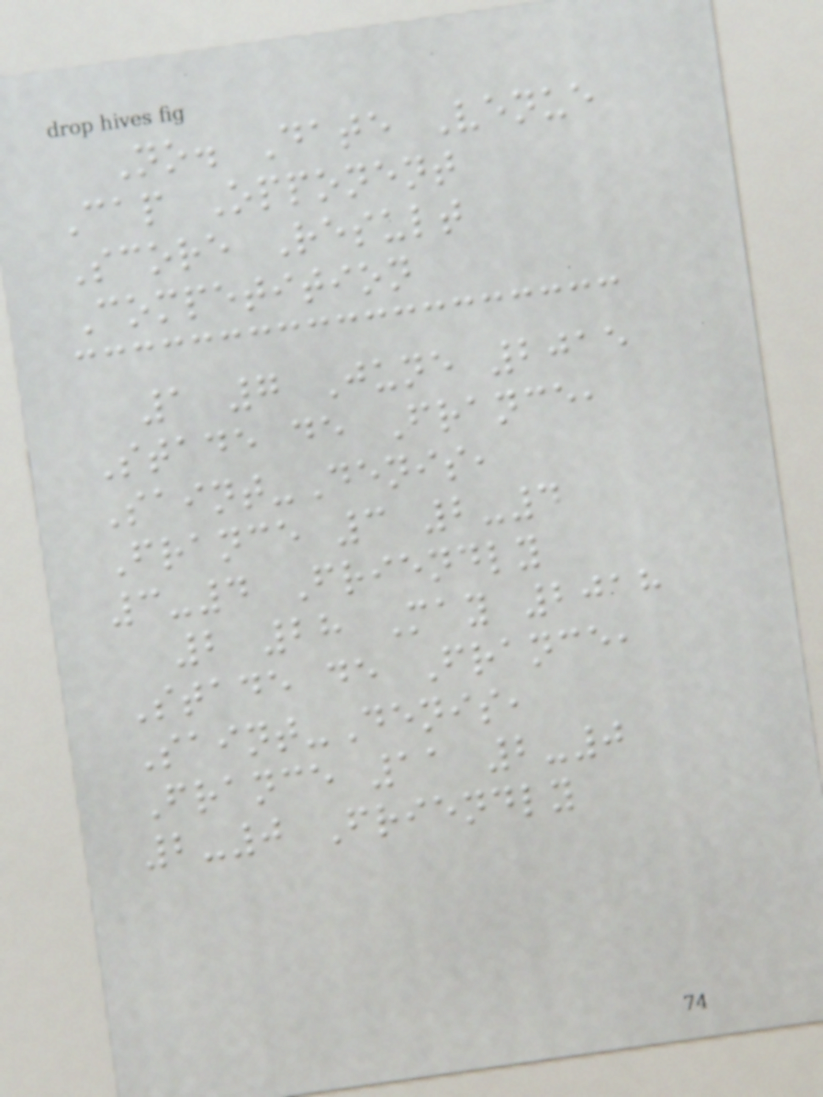No. Date Venue
Cap Opponent
Score Result
Competition
1 7 June 2015
Stade de France,
Saint-Denis,
France 3 2-4
3-4 Friendly
2 28 May 2018
Stade de France,
Saint-Denis,
France 11 2-0
2-0 Friendly
